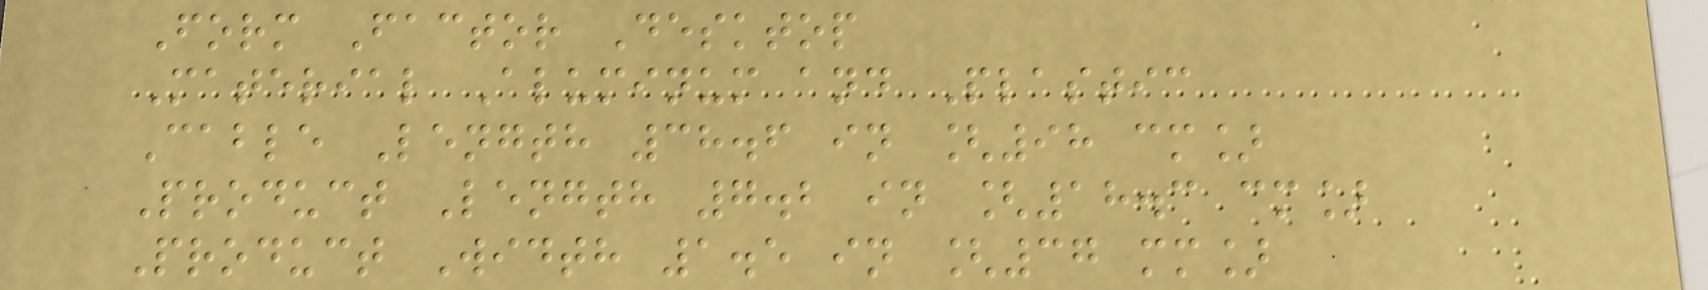Form Factor Desktop
Material Aluminum and Plastic
Cable Length 38.6 in [98 cm]
Product Length 7.2 in [18.3 cm]
Product Width 1.5 in [37 mm]
